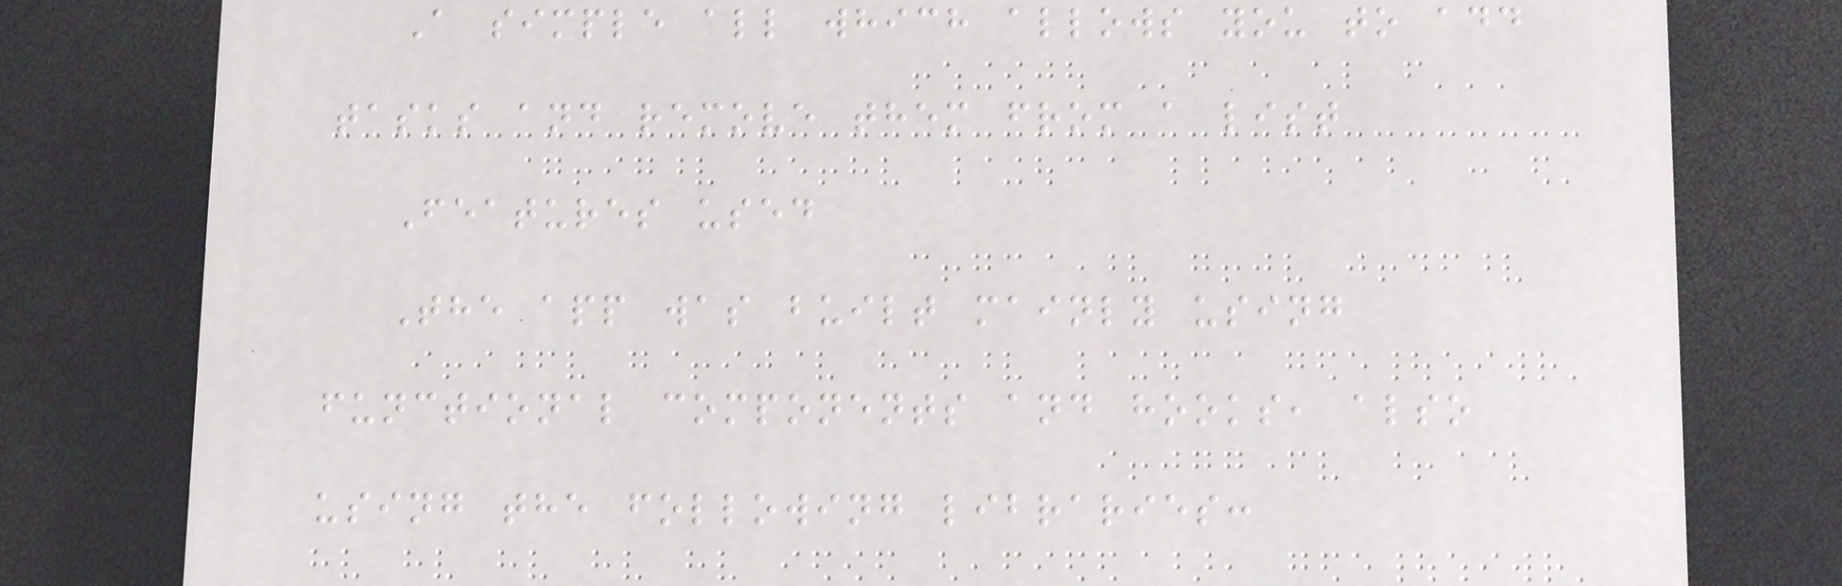A simple all which allows you to add
tasks and remove them from a list
Features used
The app was built mainly using
functional components and hooks, also
using the following libraries:
